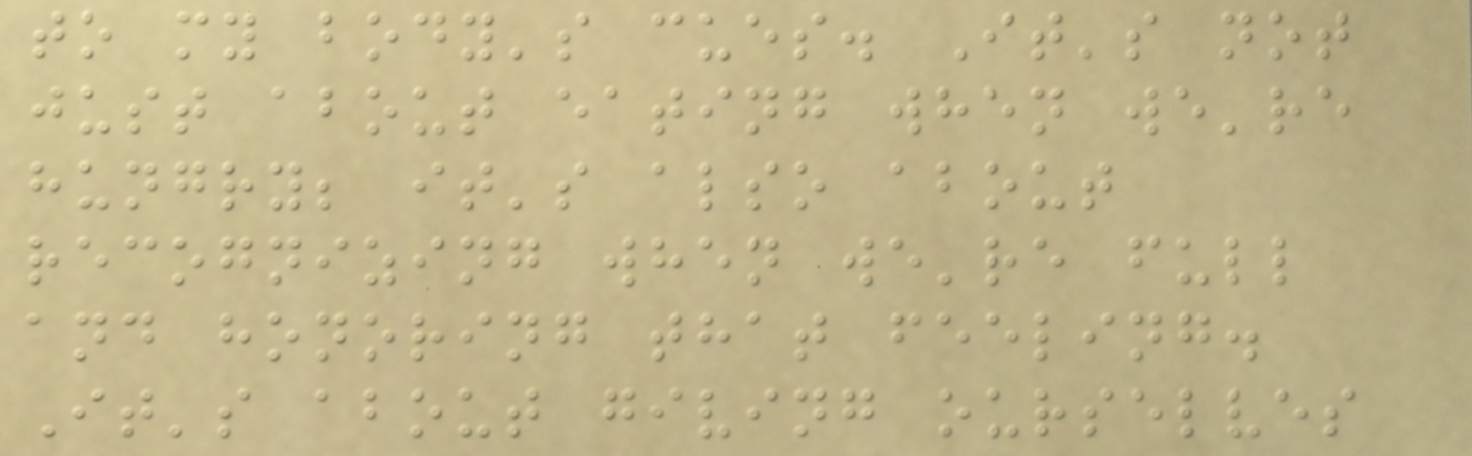to my body's cues. It's not
just about eating when we're
hungry; it's also about
recognizing when we're full
and honoring that feeling.
It's about giving ourselves
